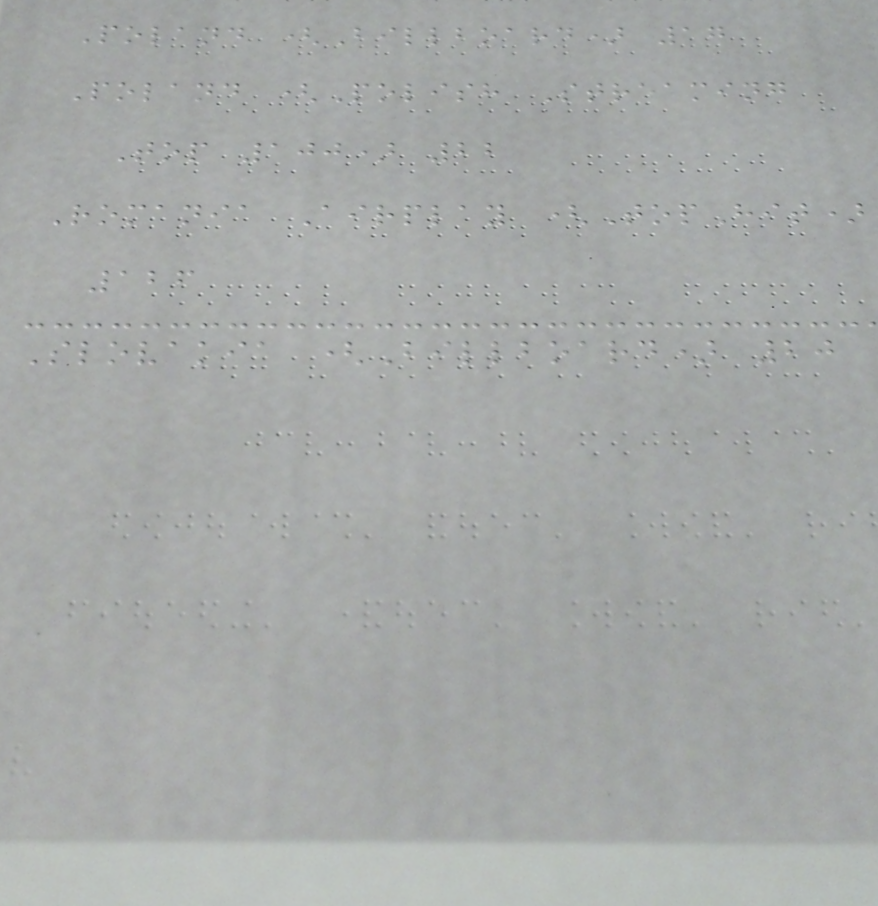Poland (Billboard) 17
Poland (Polish Streaming
Top 100) 22
Romania Airplay (TopHit)
126
Slovakia (Billboard) 20
